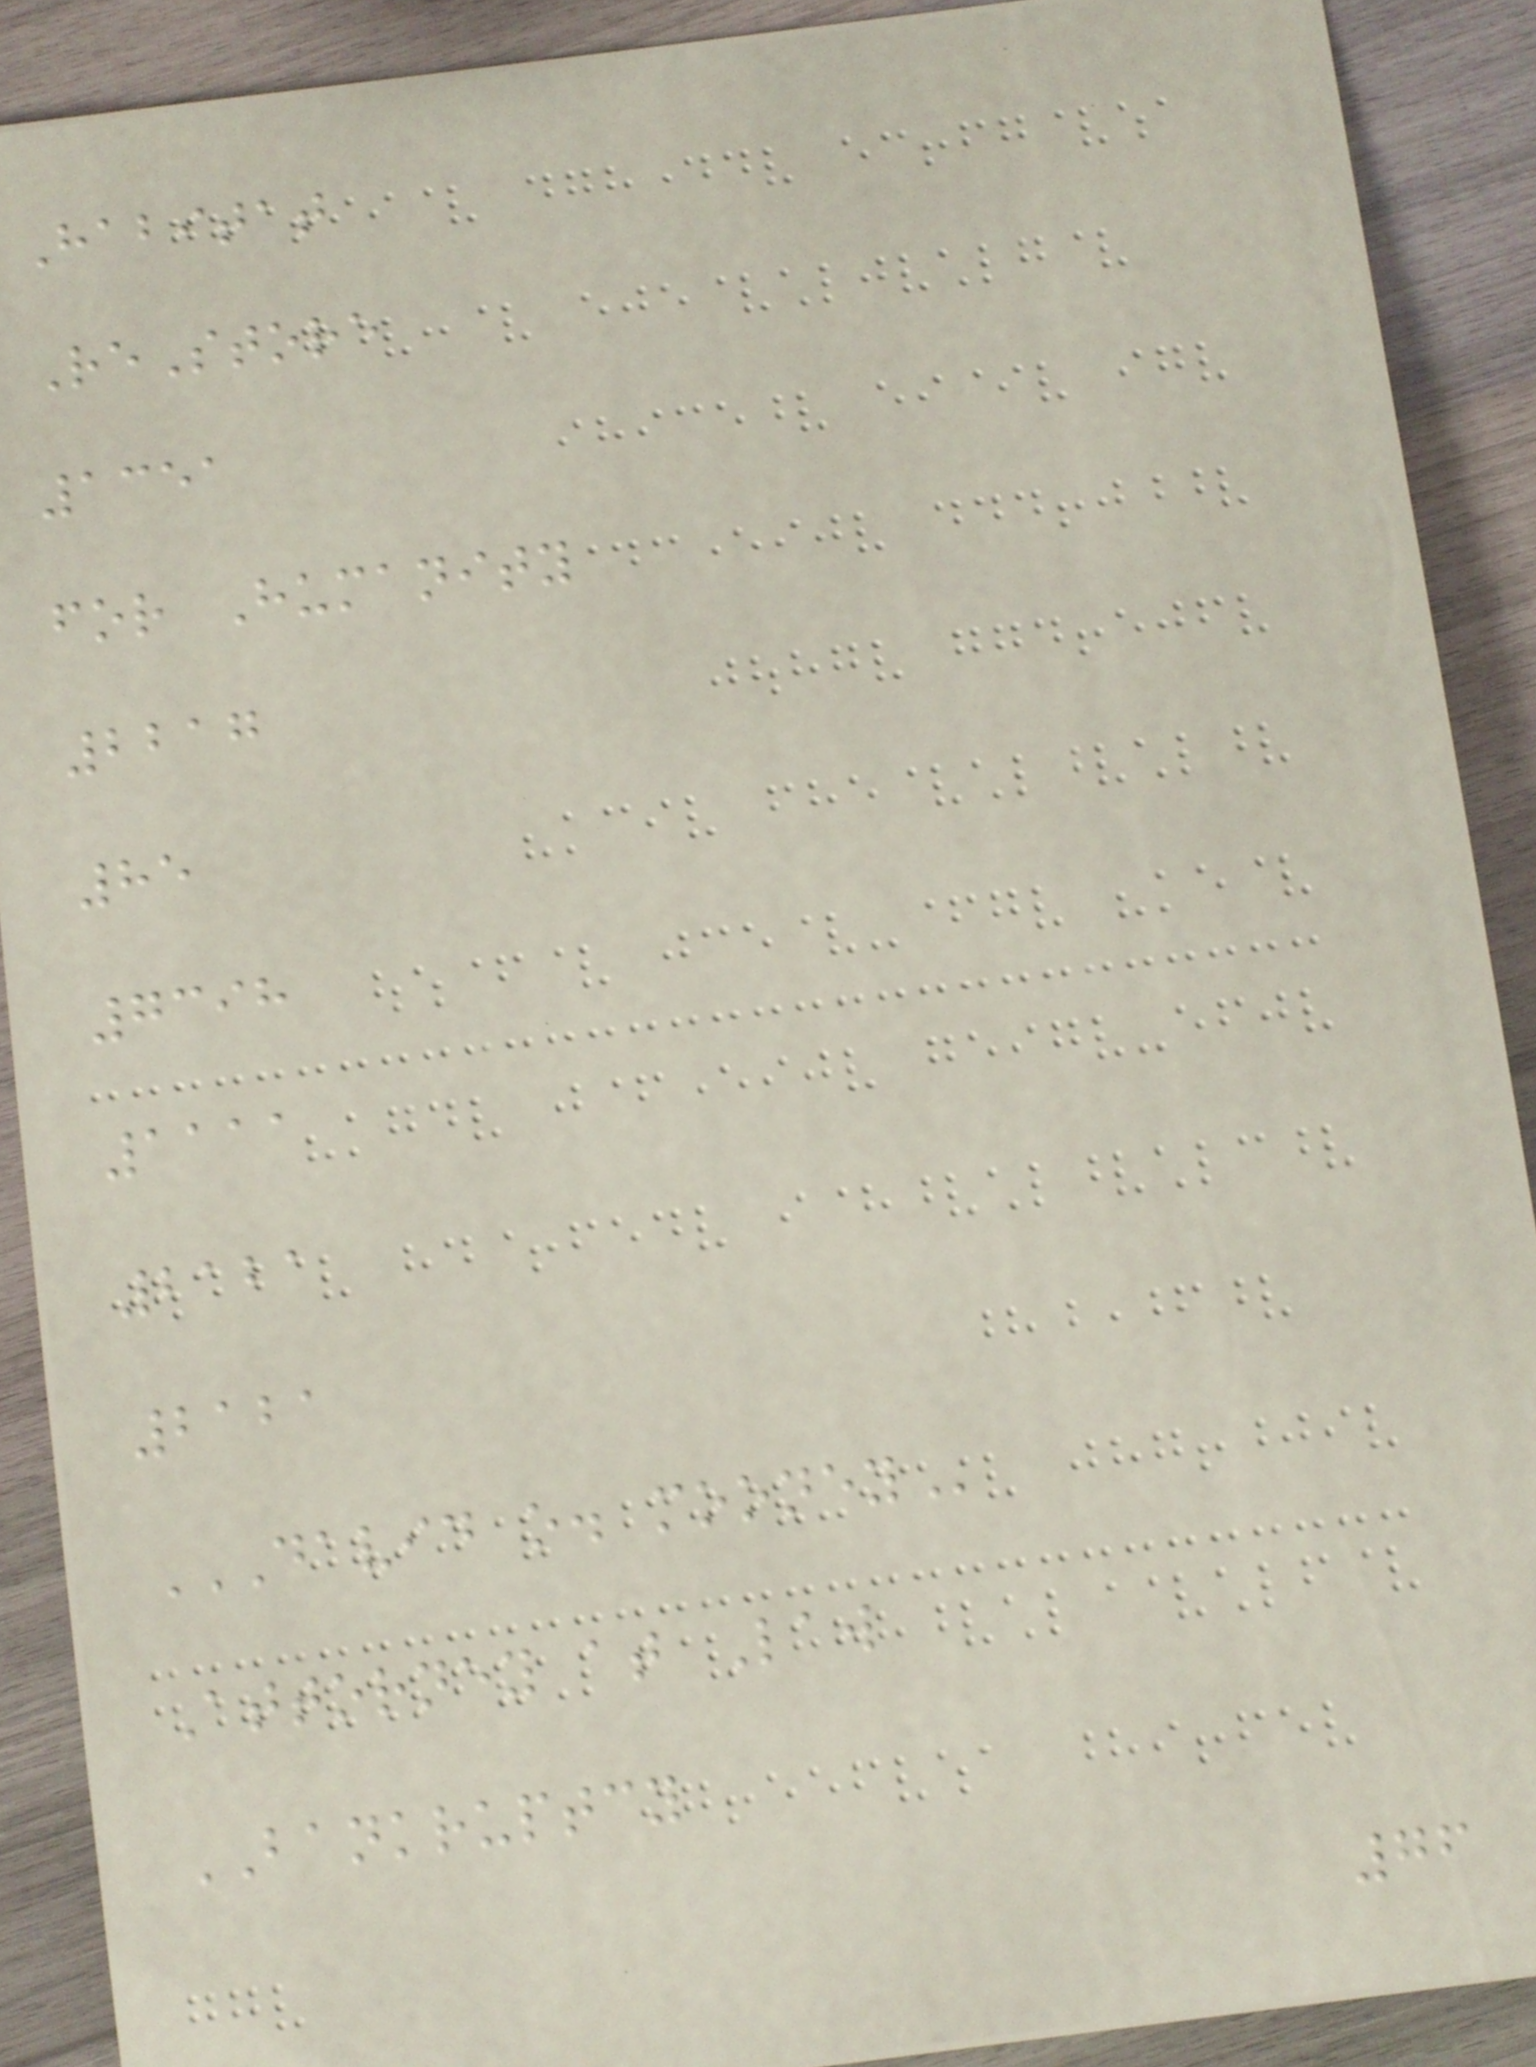Habitat
ReStore
1351
for Humanity
2217
85
7398
1111
2121
2121
DAVID O. MOONEY
Attorney at Law
BANKRUPTCY
76
